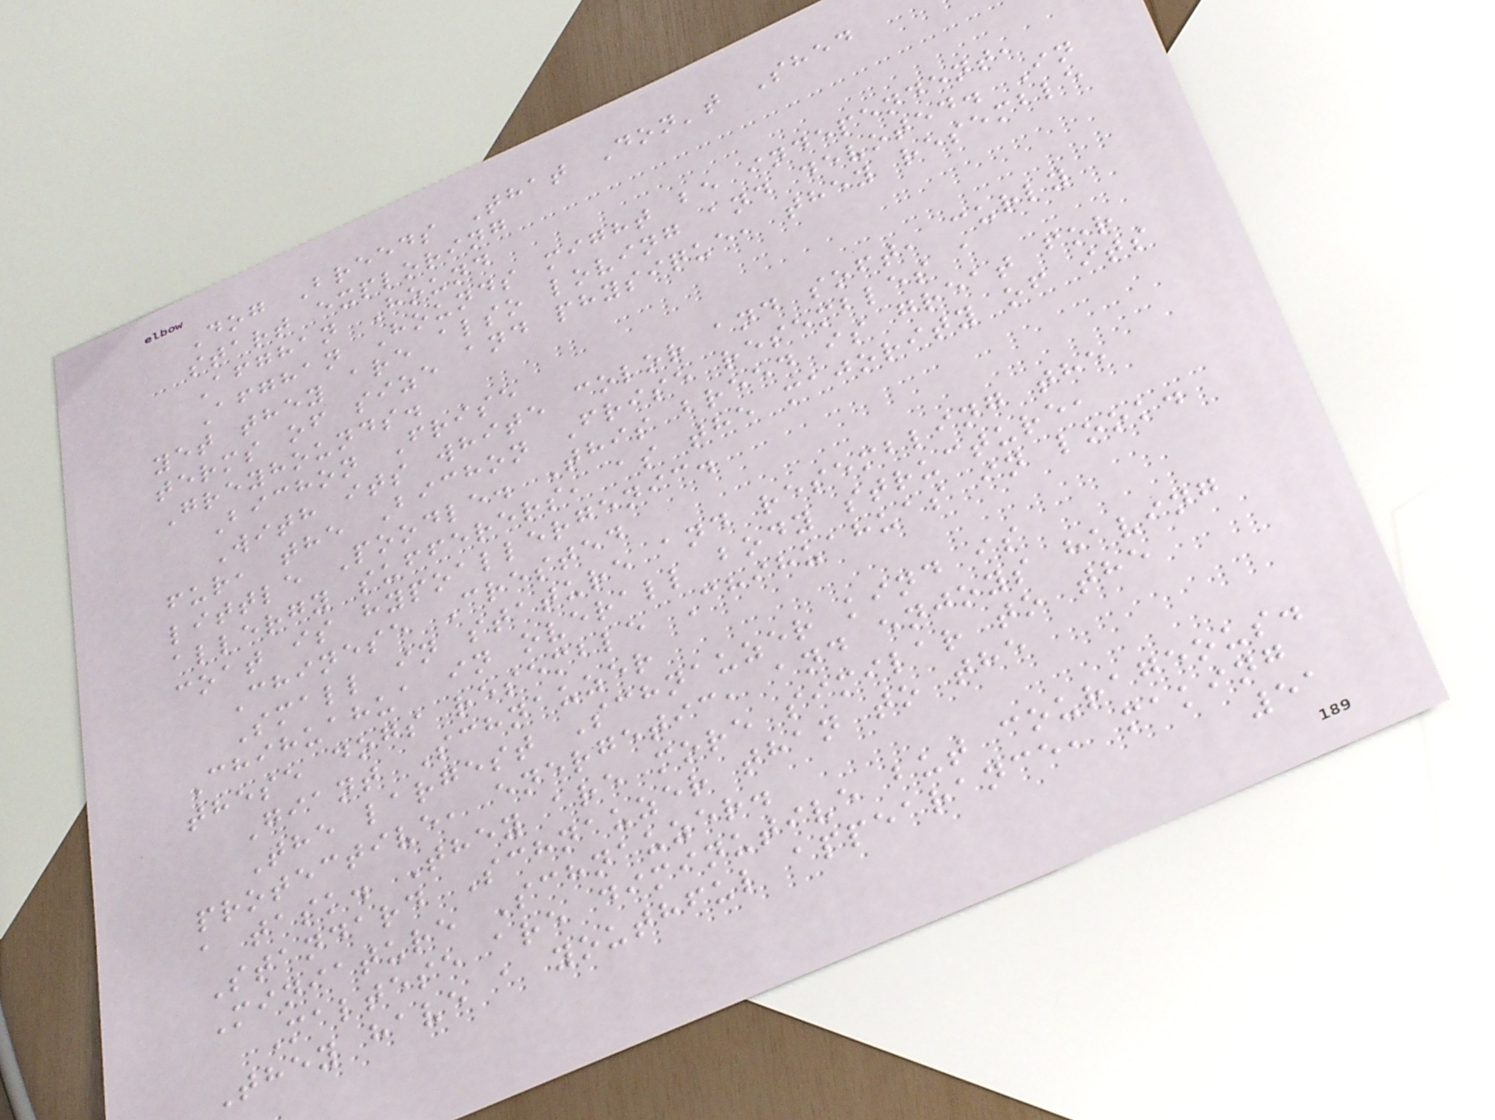Dog Breeds That Don't Shed
start exploring
Afghan Hound
Afghan Hounds might be independent,
yet they are also loving and devoted. In
terms of size and physique, they resemble
Greyhounds.
Bichon Frise
With its white color and soft, curly
fur, the Bichon Frise resembles a
little Poodle. This breed is great for
allergy sufferers, as the majority of its
coat is hypoallergenic.
Chinese Crested
Small in stature and resembling the
Chihuahua in overall body structure,
these dogs resemble Chihuahuas in look.
Giant Schnauzer
The largest Schnauzer kind is
protective, energetic, and enjoys having
a task. They are more similar to the
Standard Schnauzer than to the
Miniature Schnauzer.
Maltese are diminutive but courageous.
They have a youthful appearance, making
51
